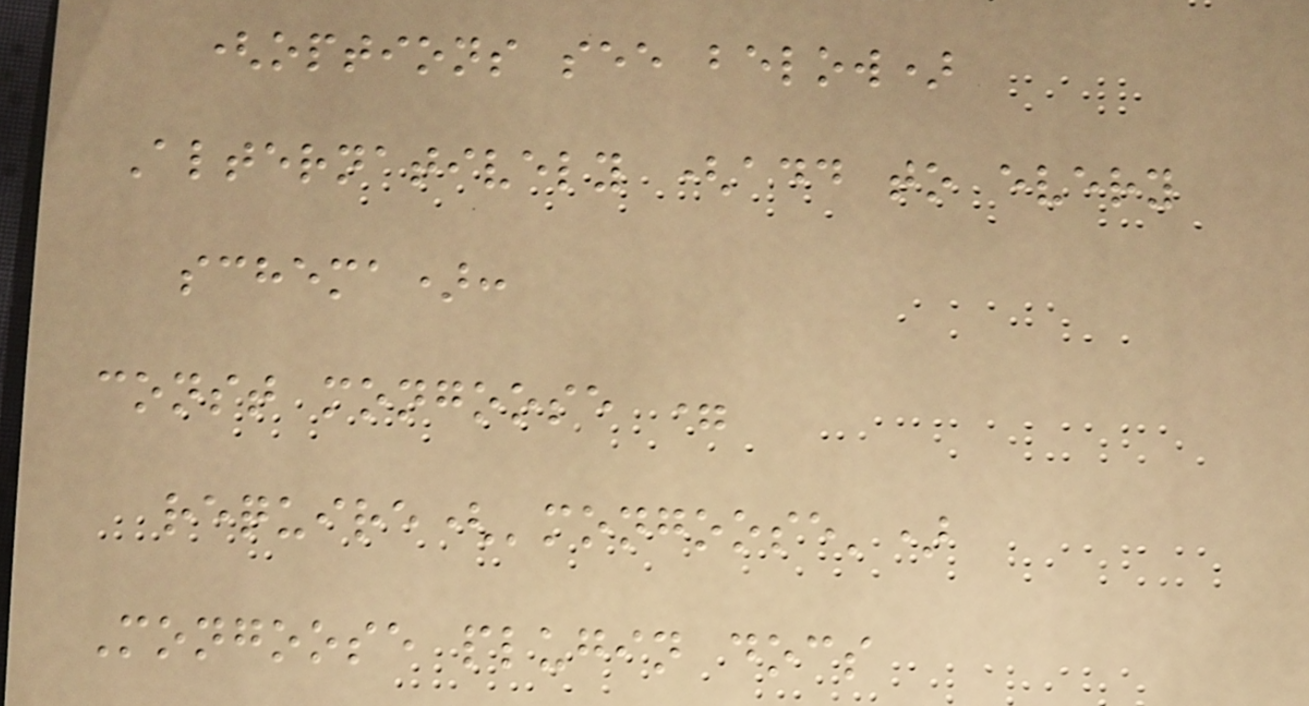(options see below)
Alternatively (add to every
schema):
const mongoose =
require('mongoose')
Mongoose plugin docs
